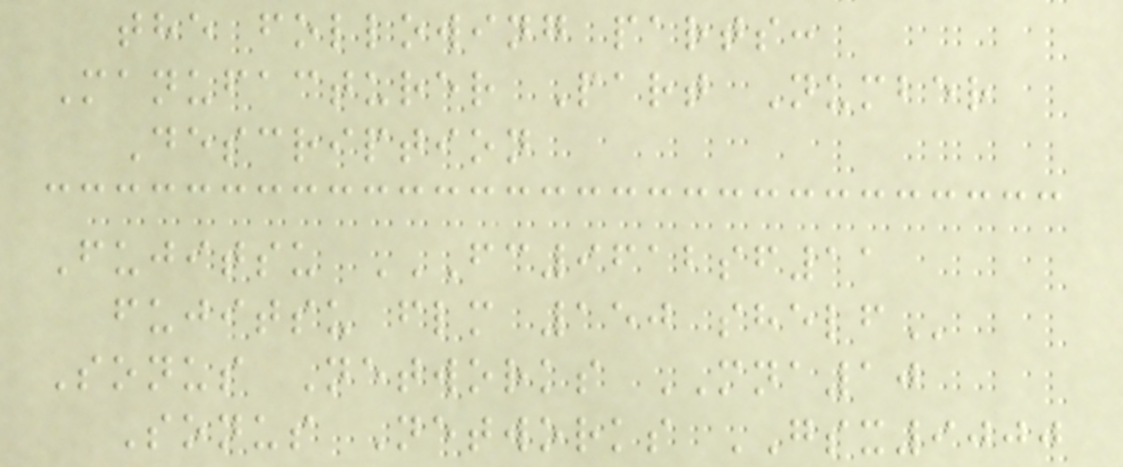the following parts:
Manufacturer Part Number
Description
Fujitsu FC9612SF11
FUJITSU FLM 150 SHELF
Sonus Networks MNA10
Sonus Networks GSX9000
